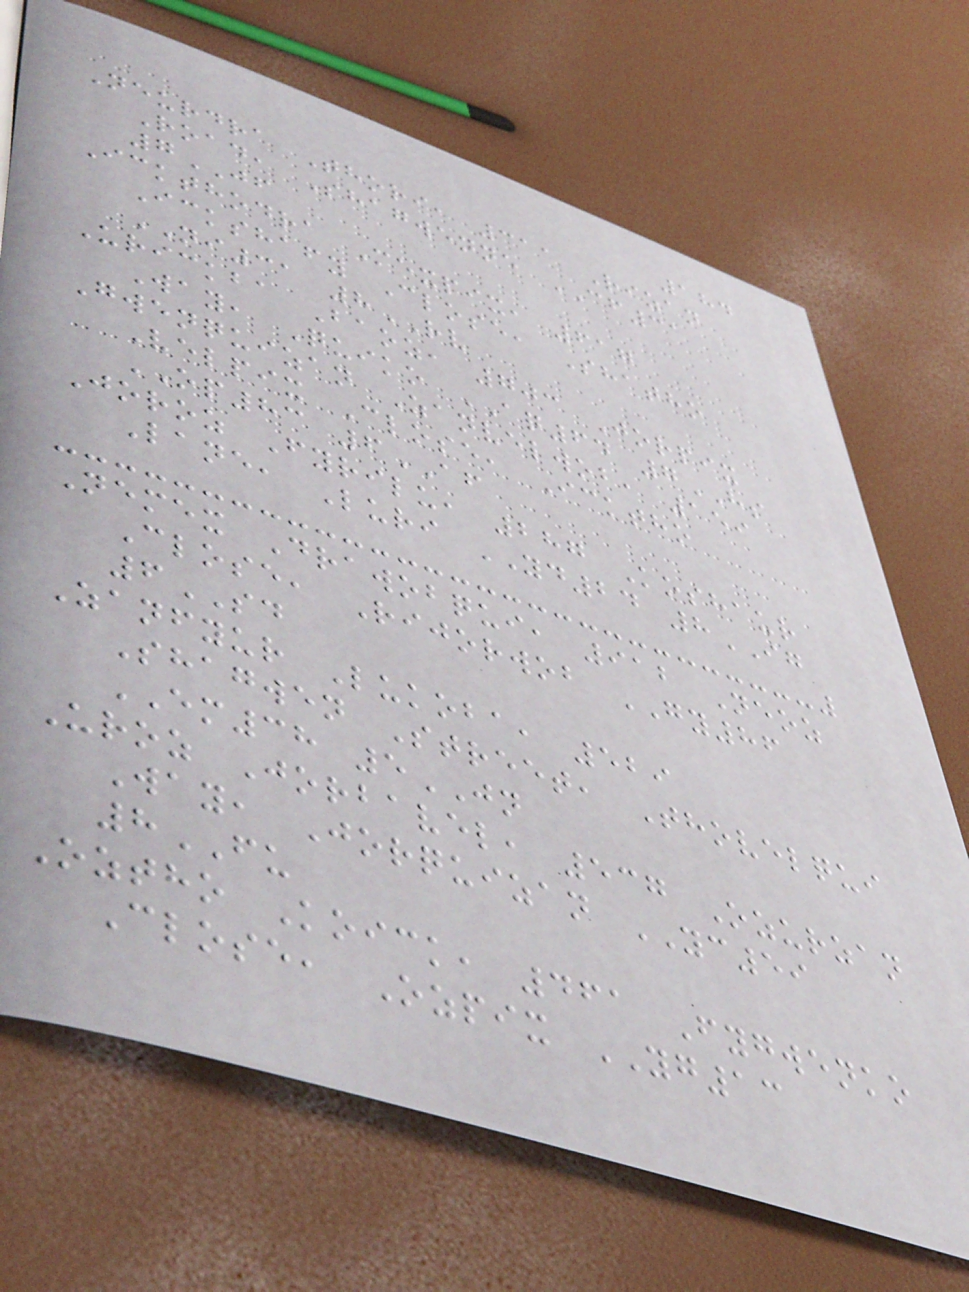184
Neurdra Thori, 311 Rizan
Road, Shagwenne CF31
7JF
Ickthodra Mexpix, 617
Ickshafy Close, Shatho
NI31 8RV
Urickba Baoz, 703 Jorpix
Way, Quiko AQ64 7HS
Gwenquizan Zanvelwob, 159
Velpix Close, Icktho
OP83 6AF
Joroz Fyrilu, 287 Koshaur
Lane, Luri YD24 8IG
Nemex Drawobqui, 912 Neoz
Close, Rijorwob GY86
6SD
Zanfyur Lukoba, 529
Shagwen Street, Thovelqui
EM38 5JN
Uroz Jorbavel, 537 Ozurzan
Way, Jorquizan YC59
8FU
Oztho Koick, 461 Fygwenko
Close, Ozpix YG13
